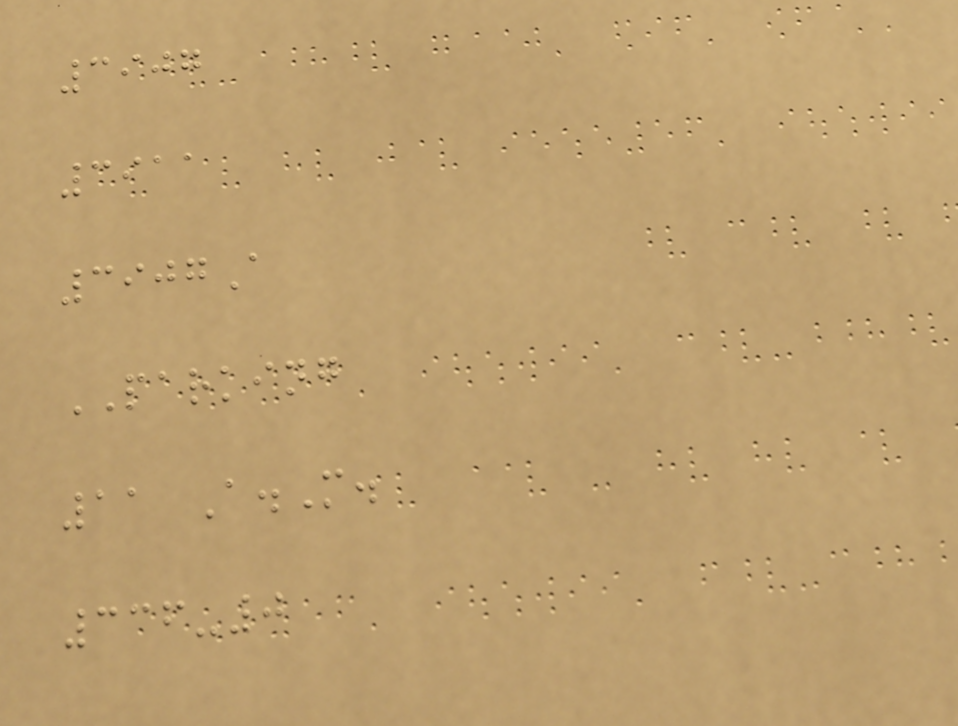3907
3911
3907A
PARKING
11 A.M.
336-0
